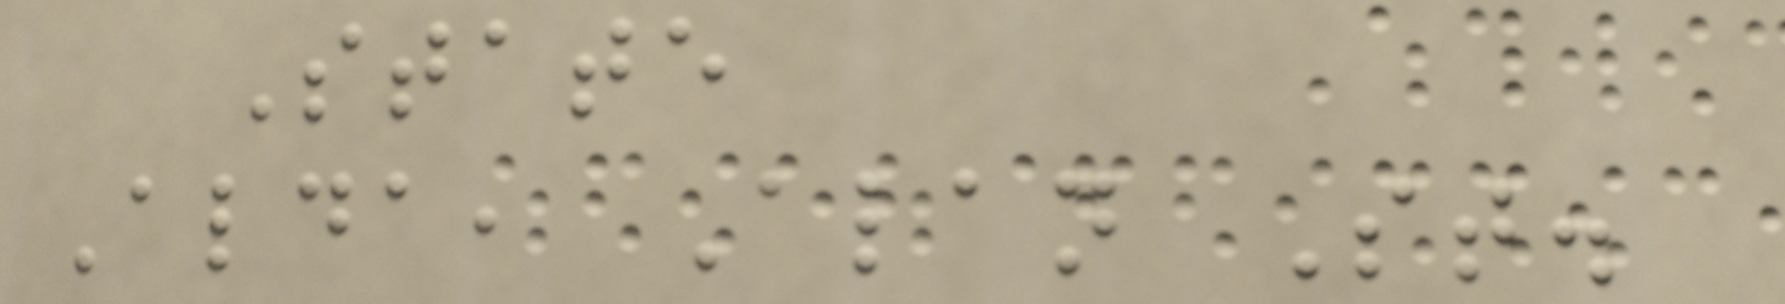State
Alda, Alan St.
